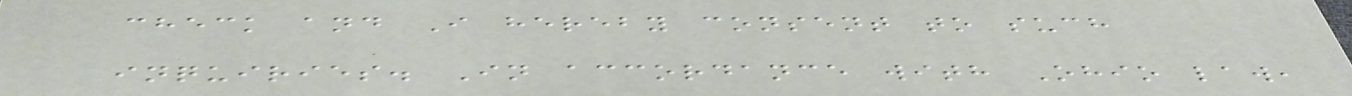check and I hereby consent to such
inquiries. In accordance with Ohio law,
